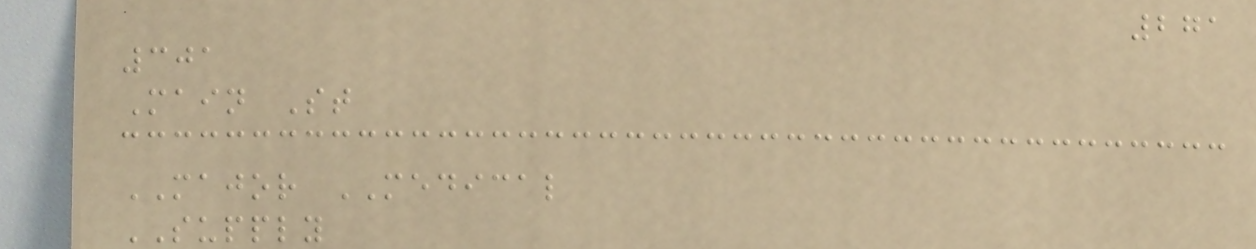271
301
Main St
MAJOR MEDICAL
SUPPLY
